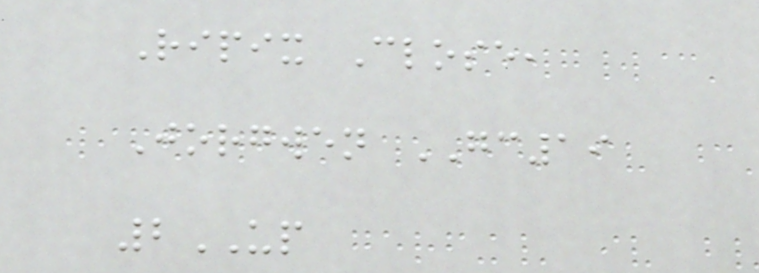Ripix Close,
Jorgwen GC19
2UP
